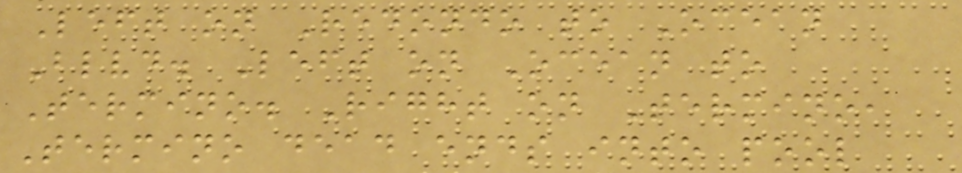Left on Redondo to Ocean
Blvd. Left on Ocean to
Termino. Right on Termino,
Termino dead ends into pool
